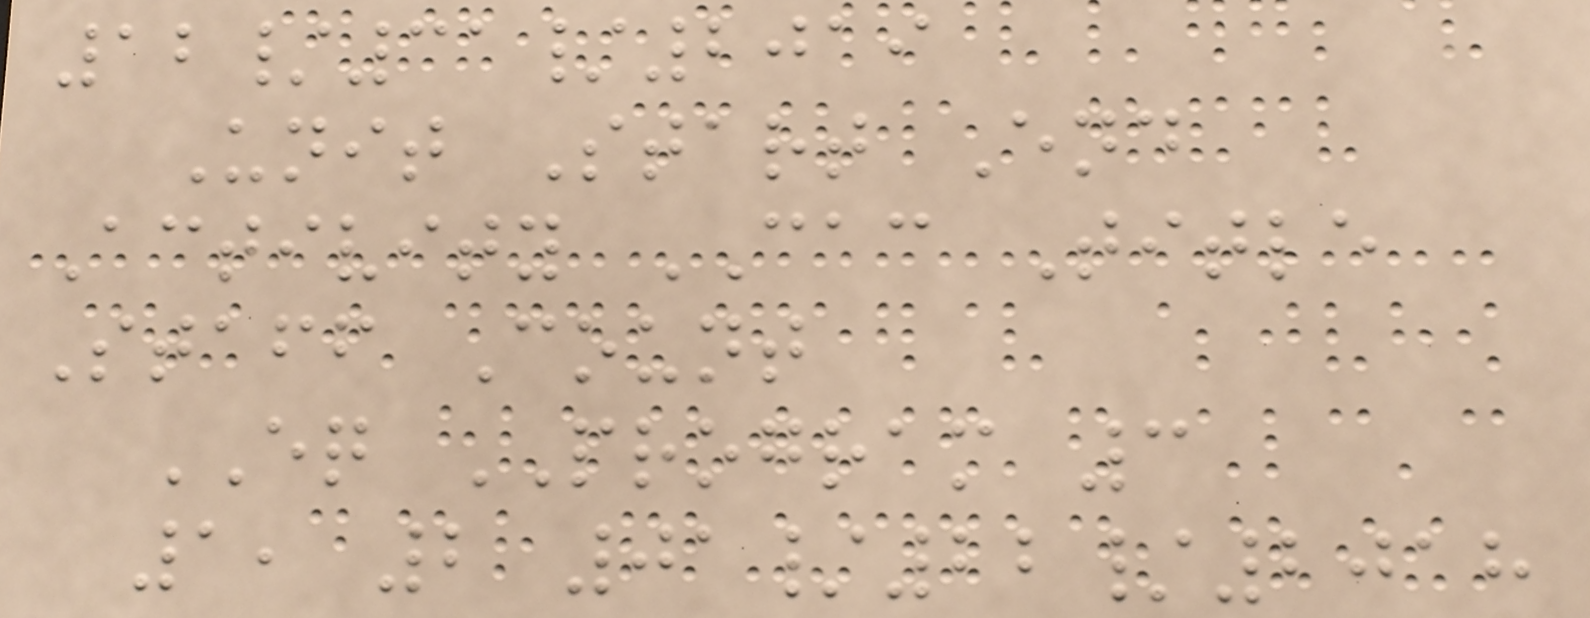12/31/2019
Unit Start End
Activity CAC Title
Staff Count
EQ PROGRAM 3
1, 2 01/22/2018
